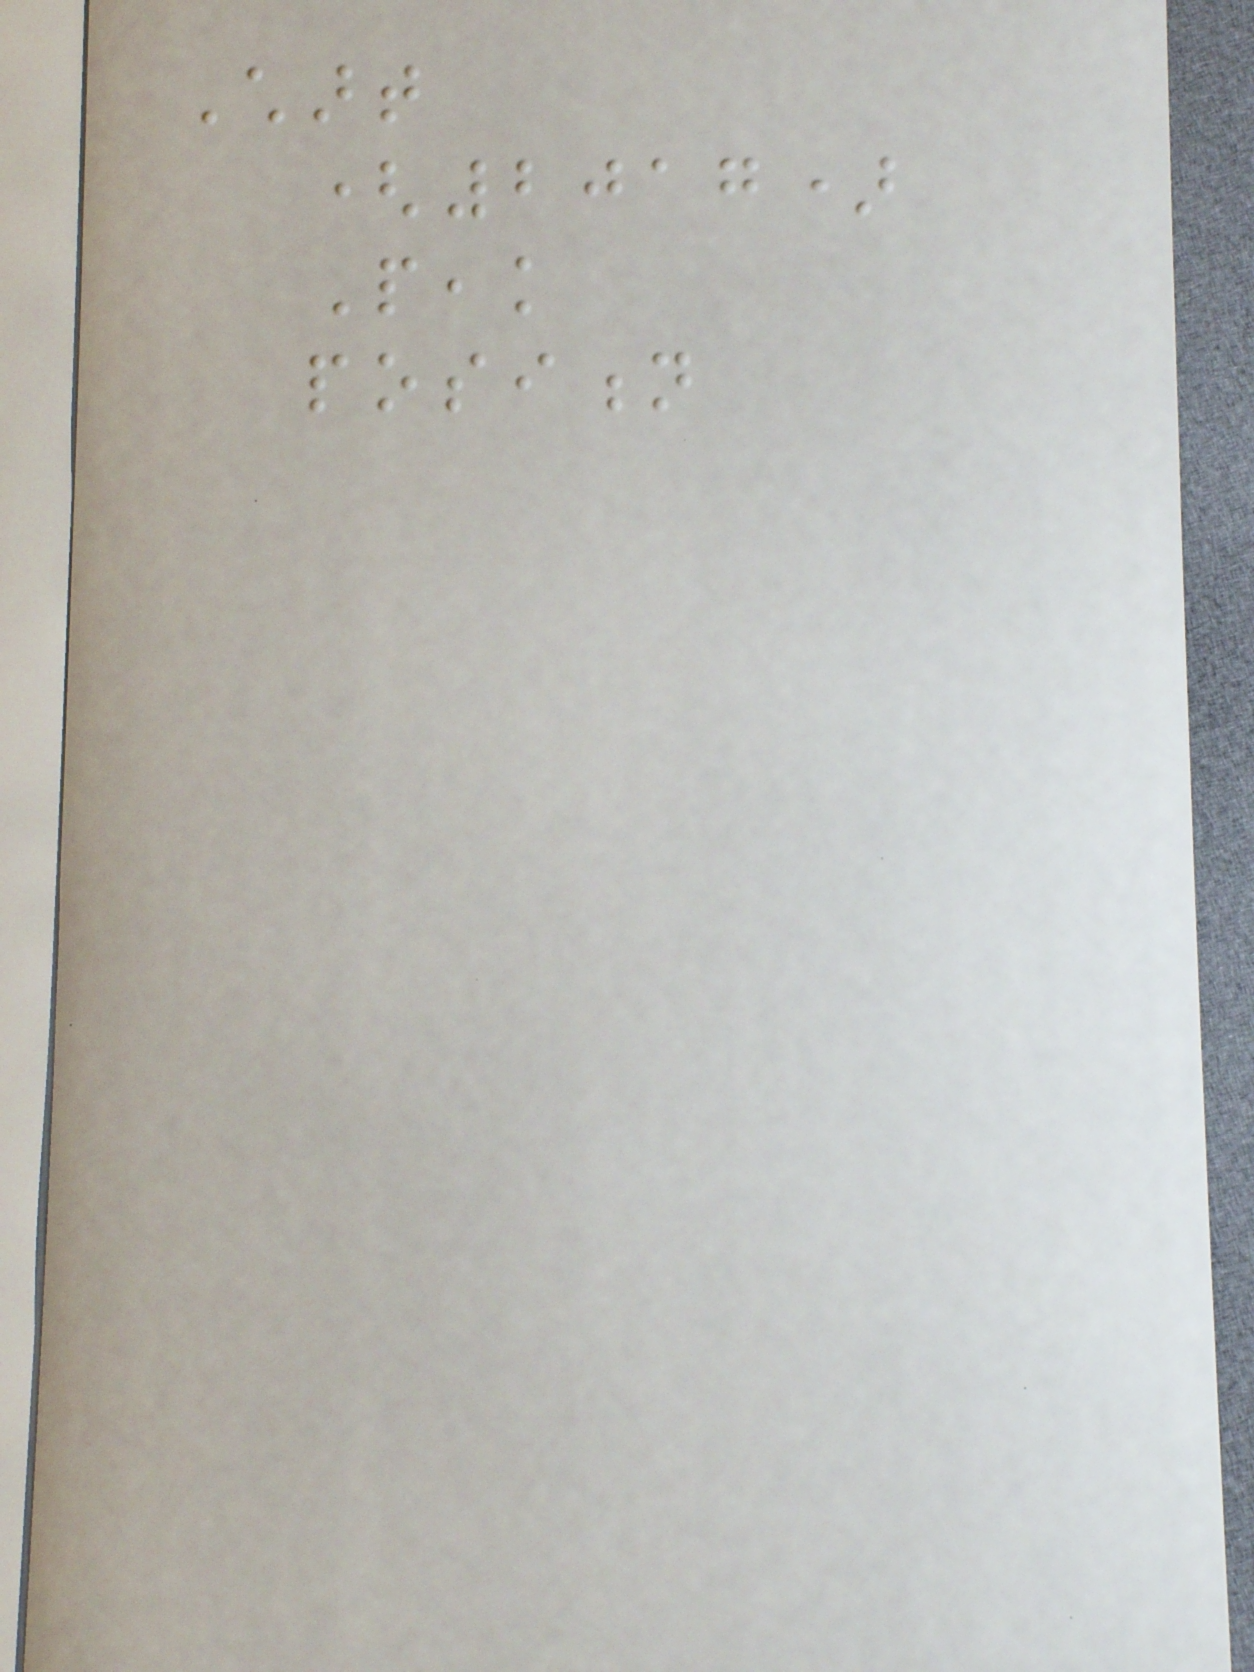Chart
(2017)
Peak
position
